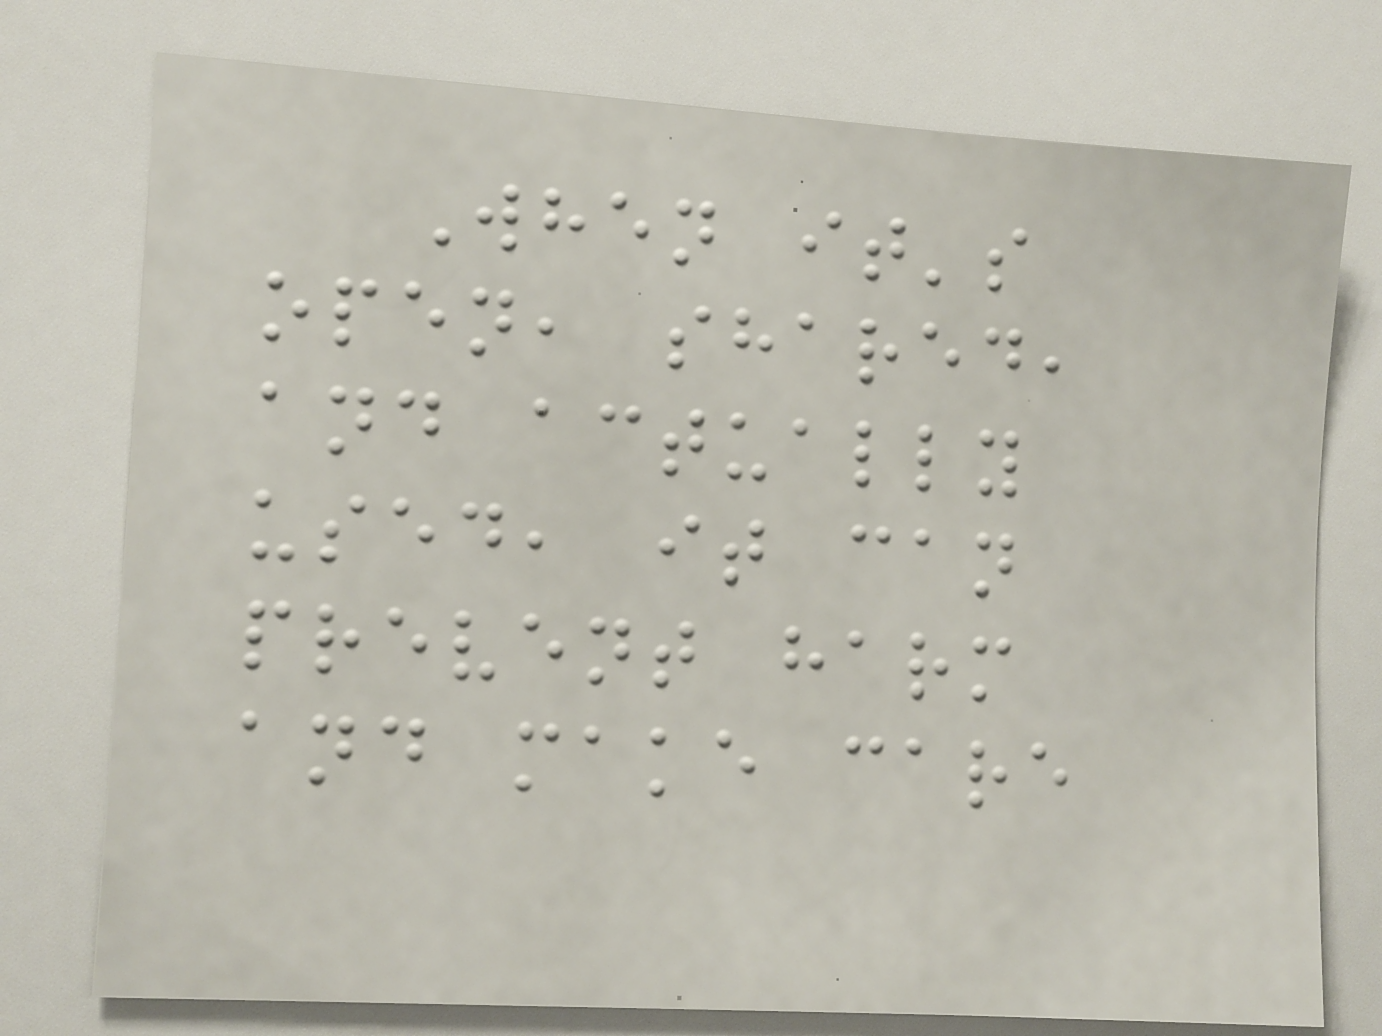When it's
open, shared,
and actually
used, it can
prevent harm
and make care
